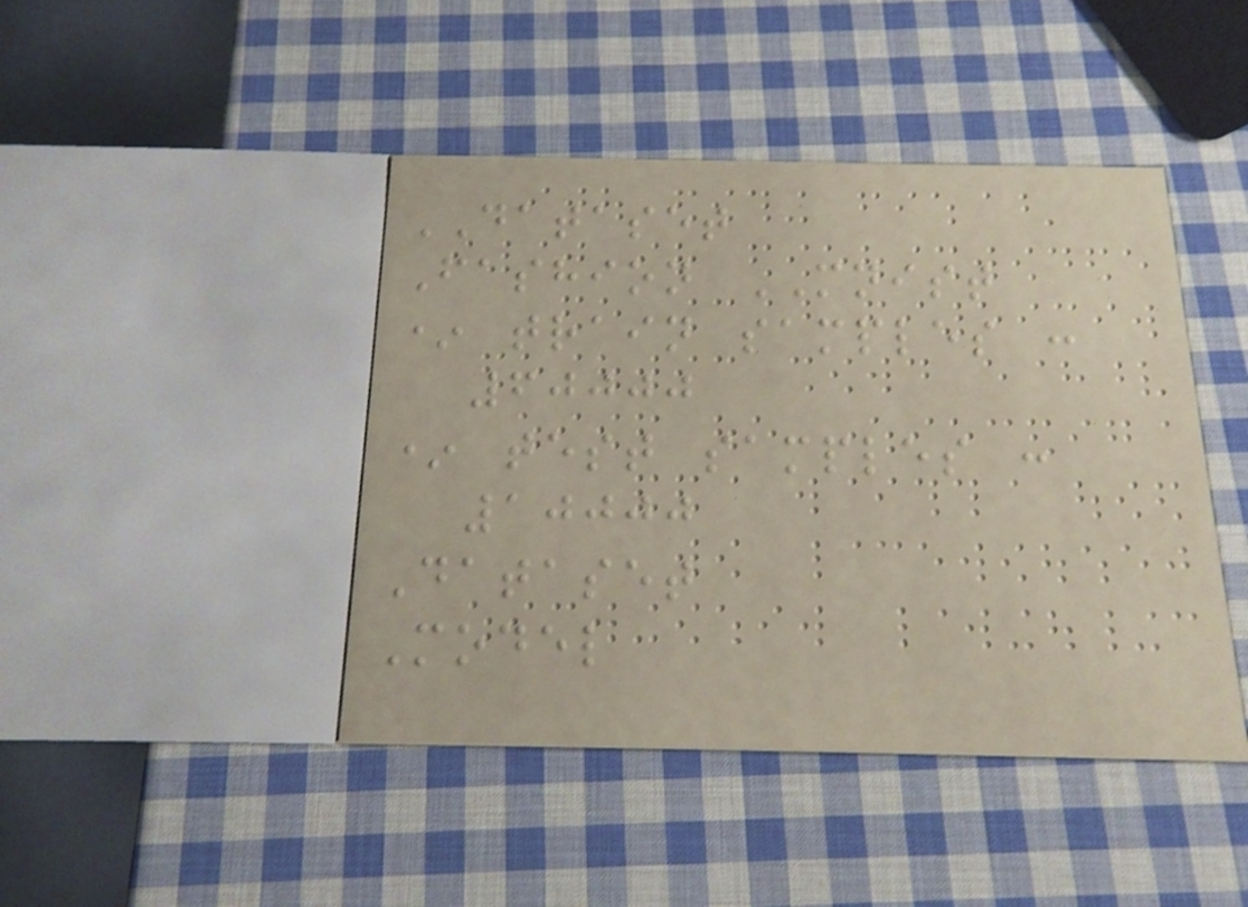DATASET
Fashion MNIST
* train samples :
60000
* test samples :
10000
Dataset
Model
